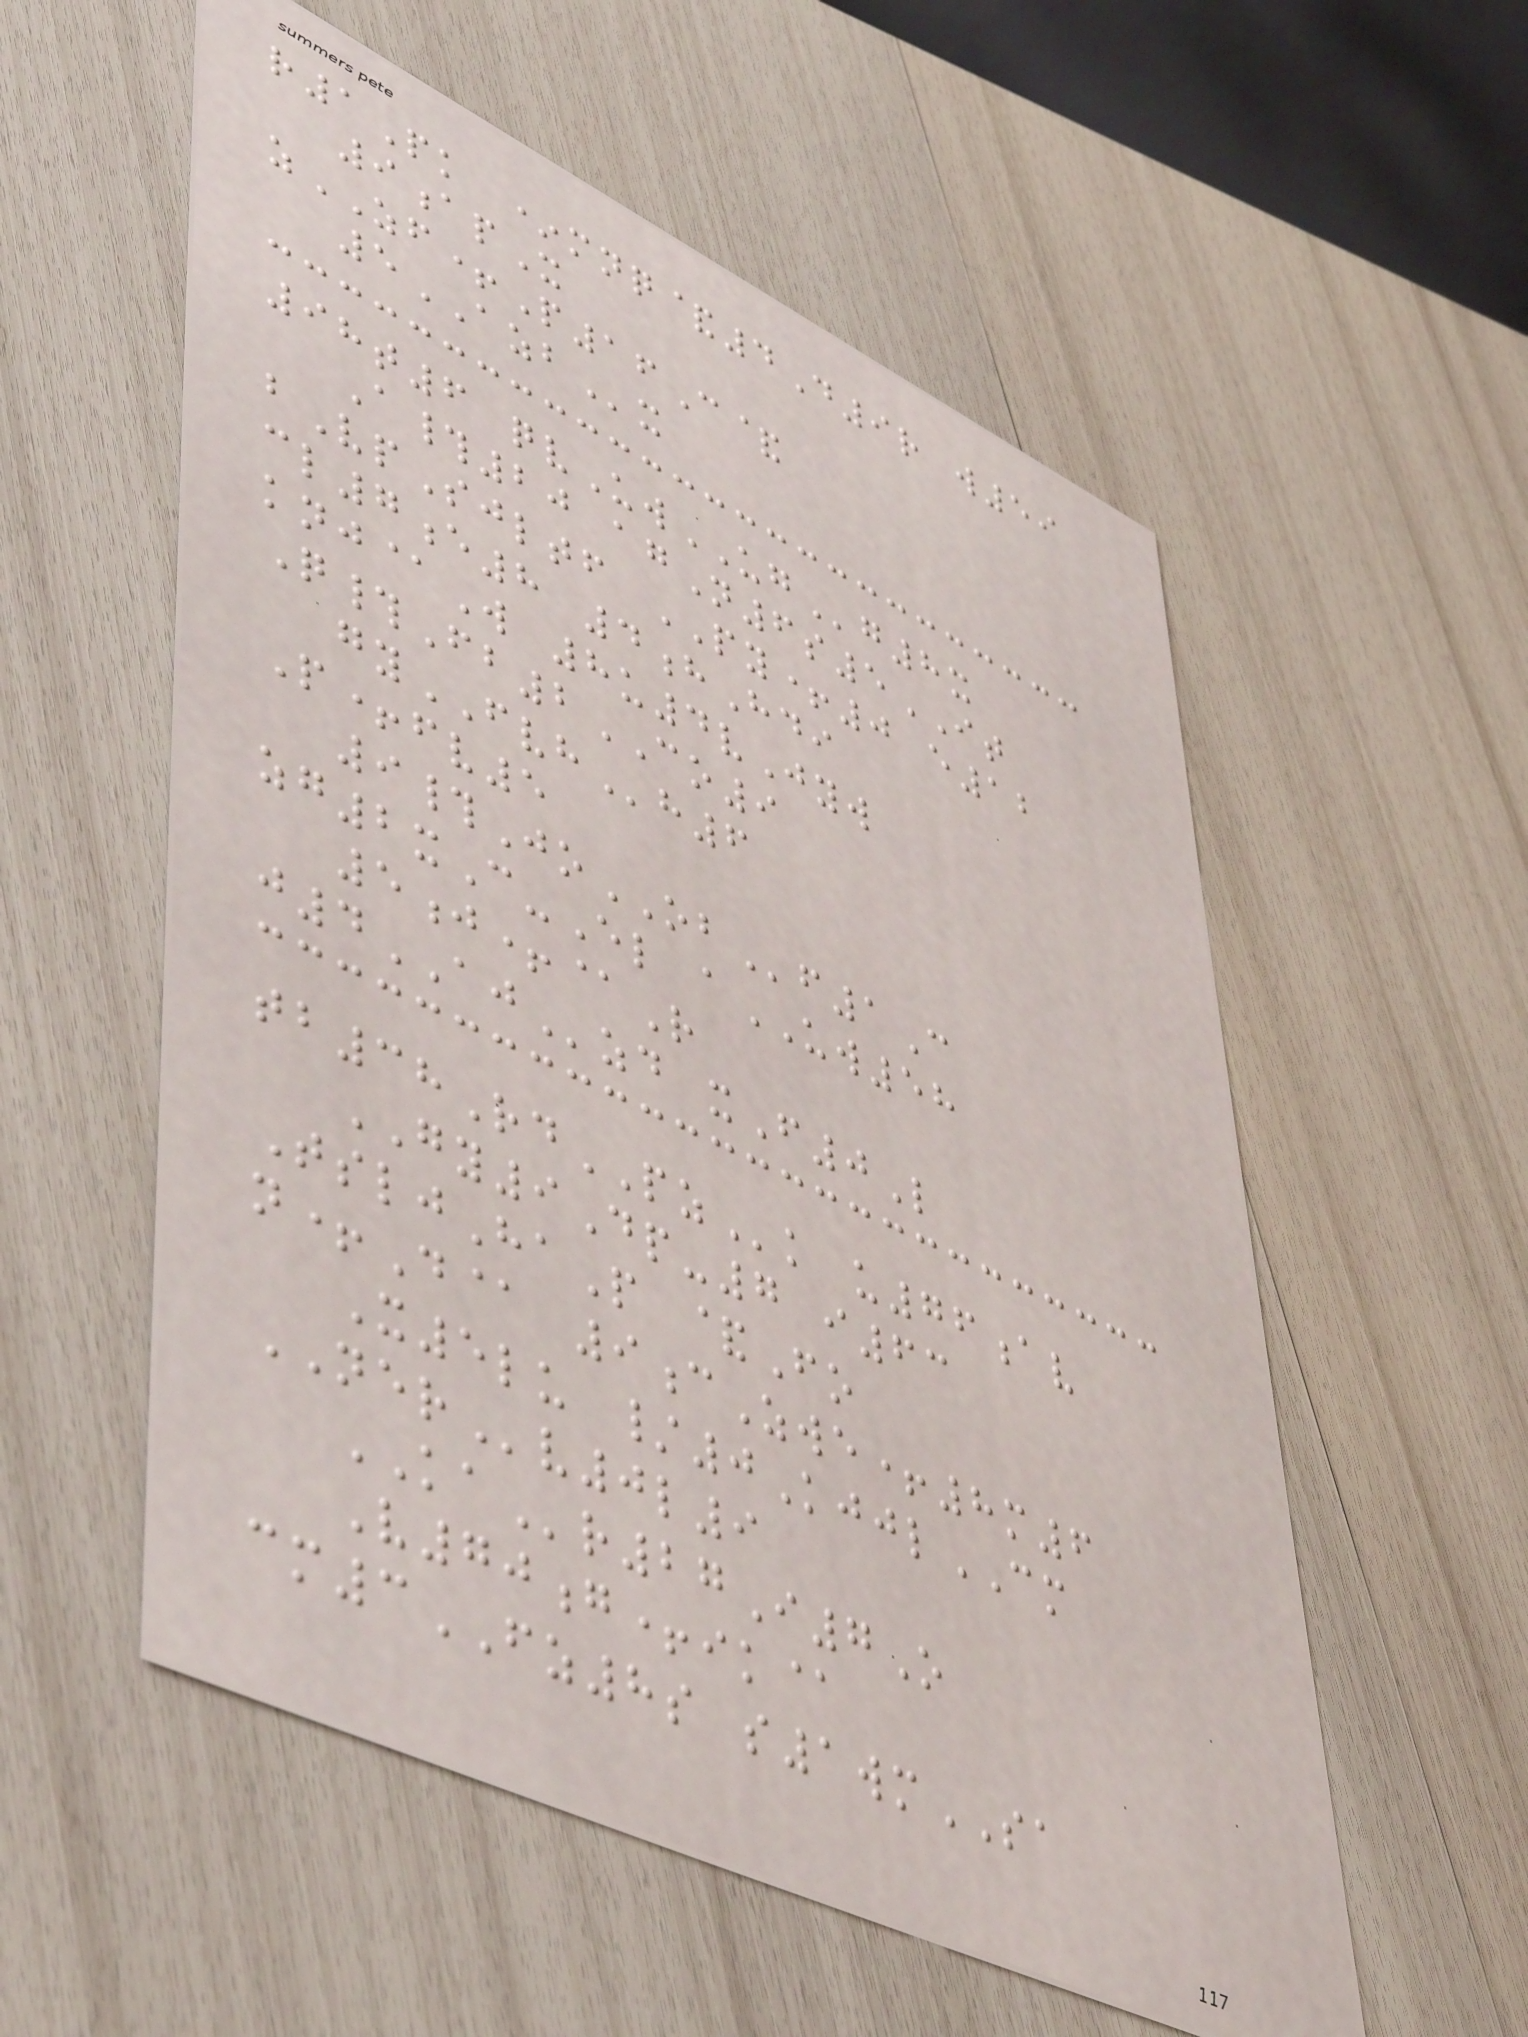r1Pk *mnq&4D9r w59
9apX
zZF+P16C&
5AZBx
98t6 qvUwUGg8x
A#20 agN6s5IT
bVpSjltf PY+0 e12
cl7e8 4hHdi
knj@W 8u4vJyw
Q#Fb2CO9
gyFVHh6
P+fv5
9#JoOBf1C
zg2xC-El aUW58
5j+@R
j4AJzd xF0L
tb38RdPZk u76av
GY9Dp-7 i63
TsljHaP &Fo
n+D@ 9cZwe+8m6
X5lu /0KjjlCM
NERv0l9
KAr27I7O
V70g+ik@
cm3FZ8s s1wmSA
